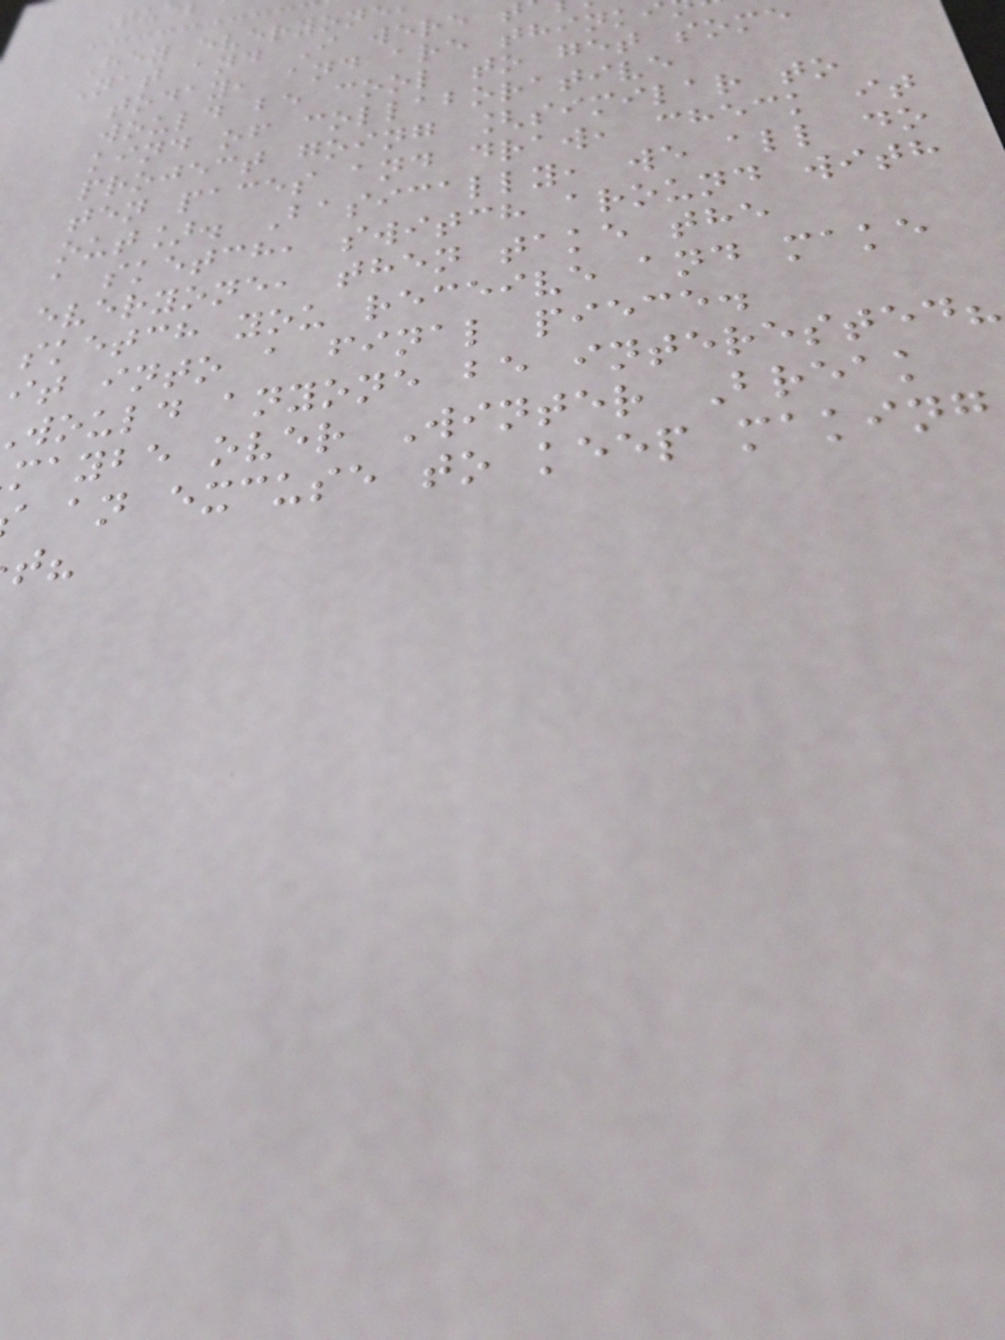Hey everyone
Nat and I were t
today, and are think
would be cool to get some
kind of collaborative
project going [similar to
ten paces and draw, check it
out]. Basically, we all do
a sketch, switch around with
everyone, then take the
sketch you receive and make
it into a final piece.
would anyone be interested?
maybe over Winter Break
an excuse to keep making
